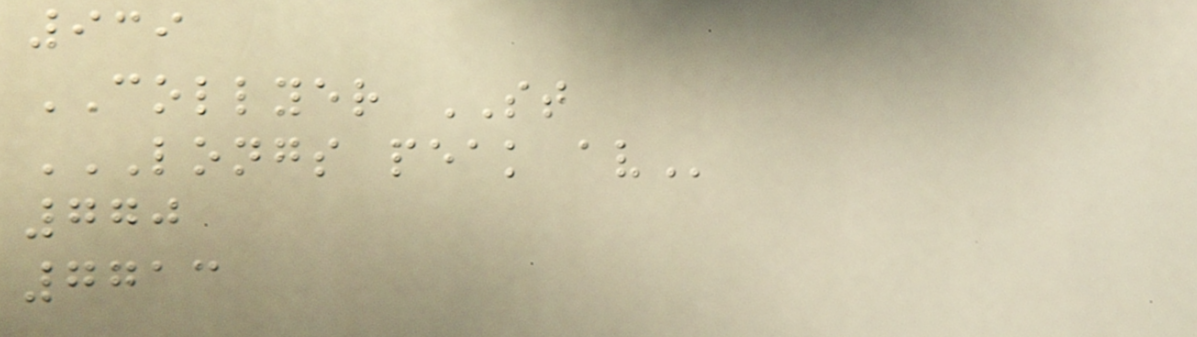939
COLLYER ST
LONGS PEAK AV
770
7713
